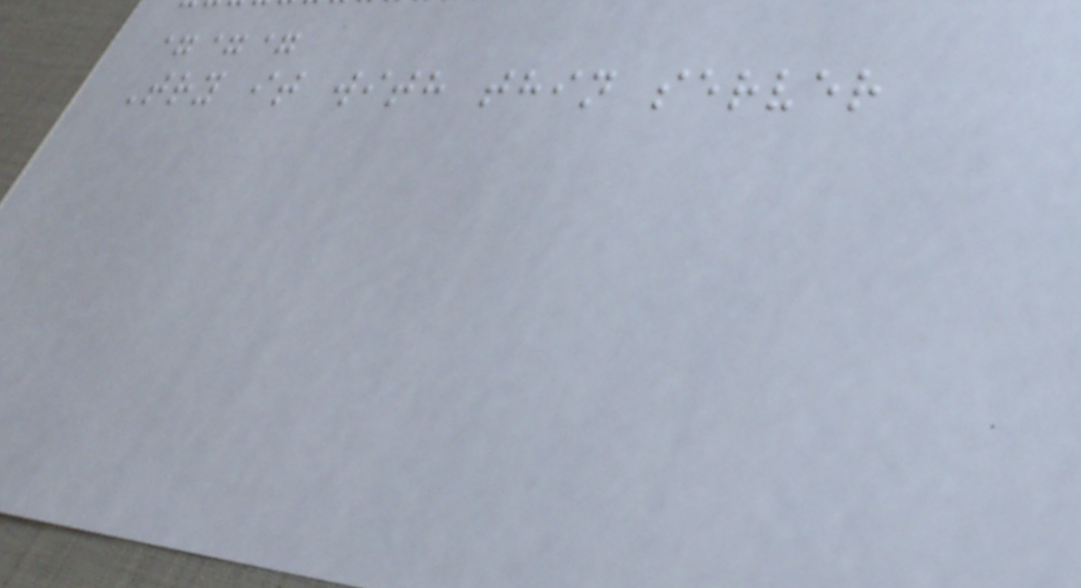===
Try it with thin server
